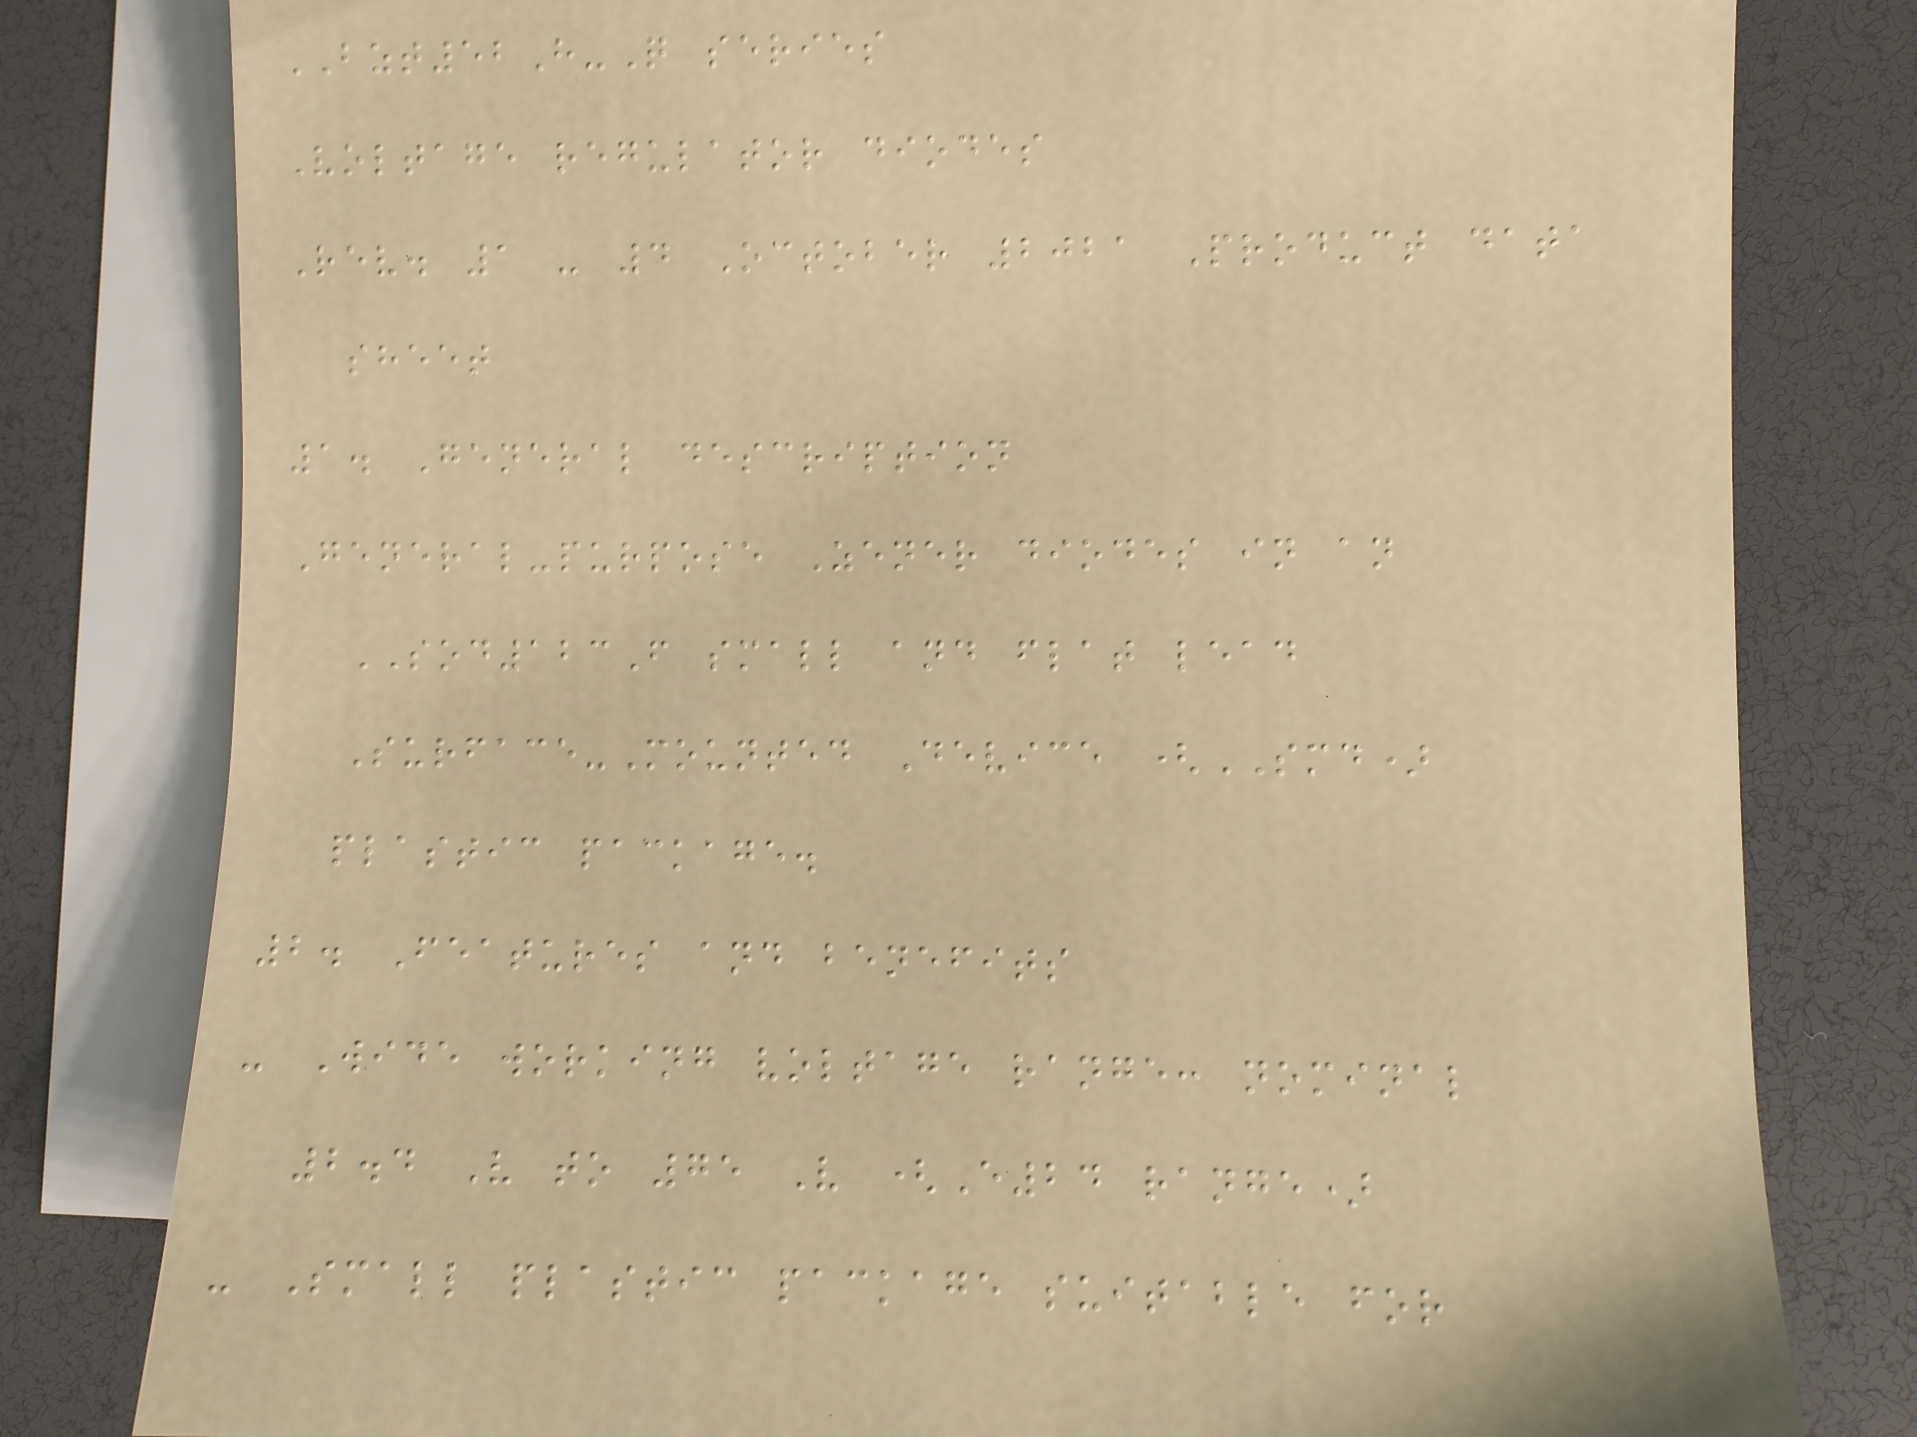BZT52H-Q series
Voltage regulator diodes
Rev. 1 - 4 October 2021 Product data
sheet
1. General description
General-purpose Zener diodes in an
SOD123F small and flat lead
Surface-Mounted Device (SMD)
plastic package.
2. Features and benefits
- Wide working voltage range: nominal
2.4 V to 75 V (E24 range)
- Small plastic package suitable for
